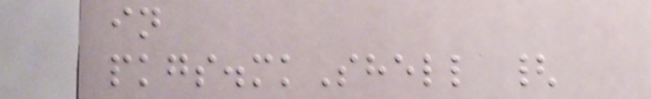in
pkgs.mkShell {
